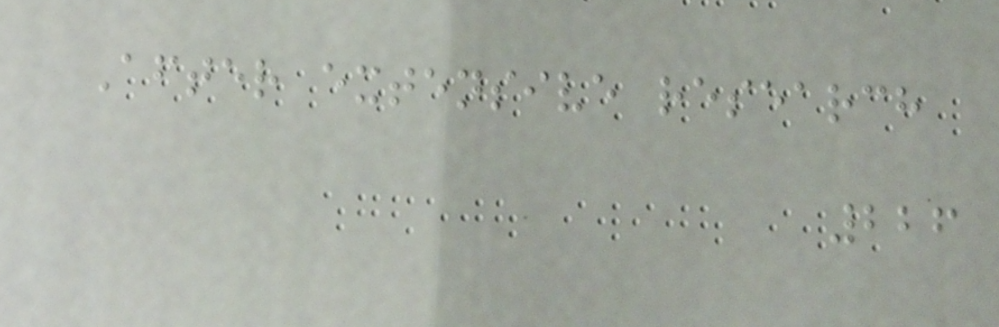After extensive research
226
